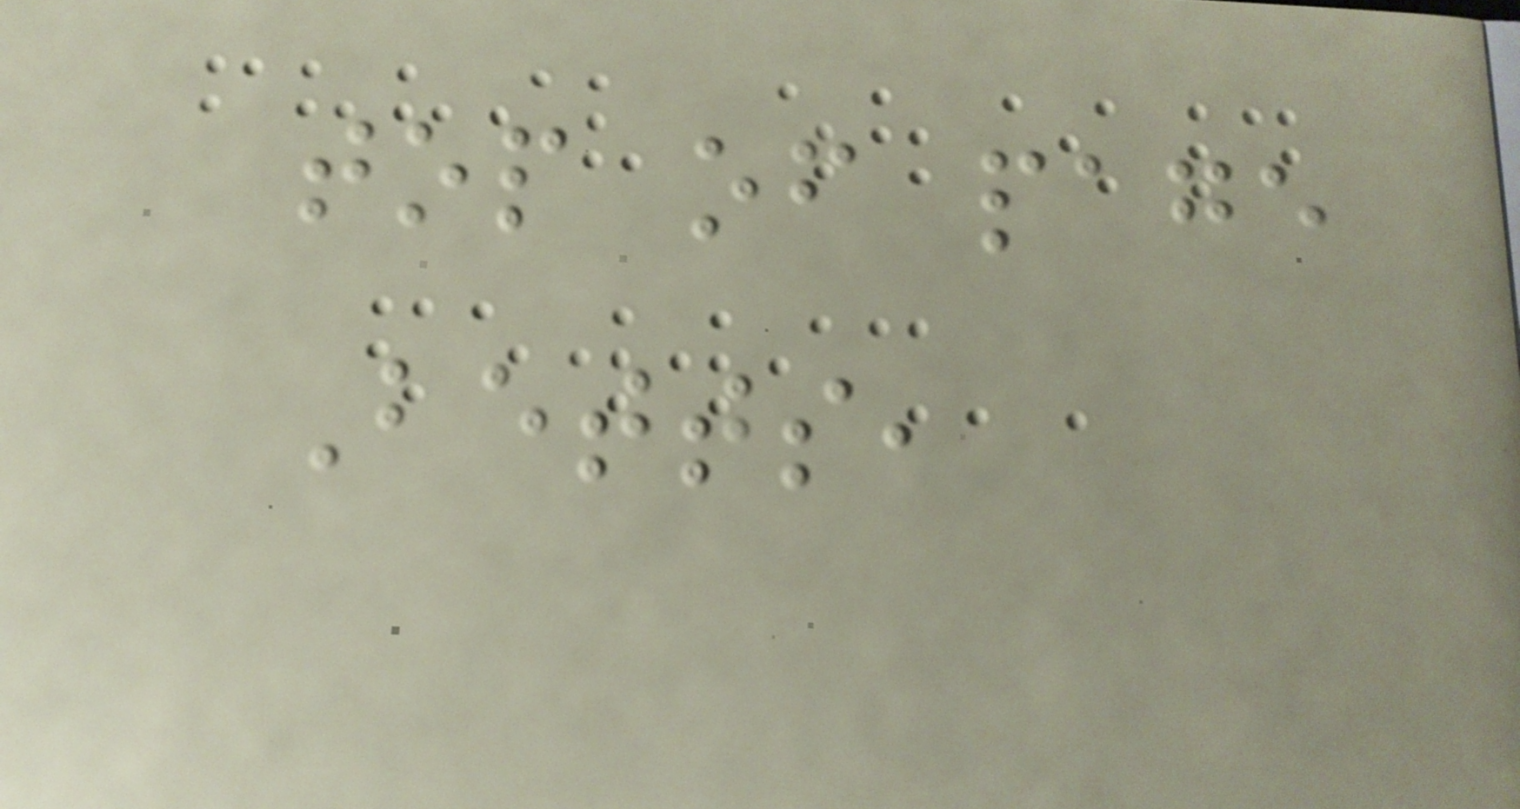top of page
Betts,
